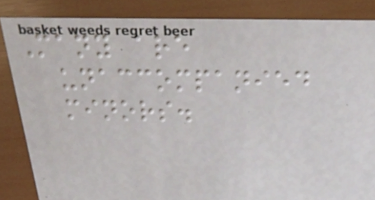Many are
unaccompanied
minors.
